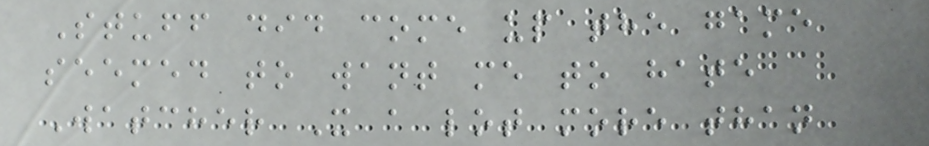Stuff did come up the game
seemed to want me to hate
Watcher X a lot more than
